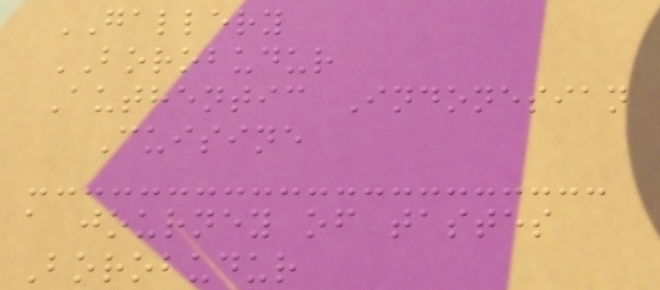GALLERY
BOROBUDUR
Authentic Indonesian
Cuisine
a journey of tastes
Borobudur
